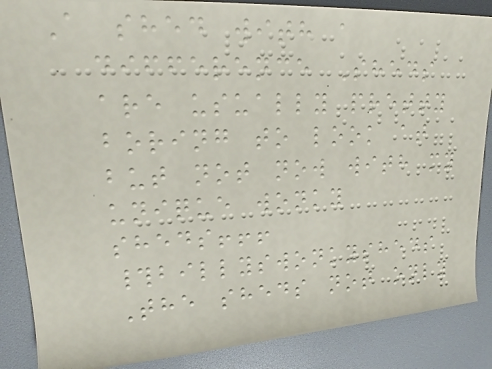A shed with a
difference Sheds
are usually pretty
boring to look at
but not now with my
unique wonky
sheds!!!
#billyswonkysheds
The sheds not only
